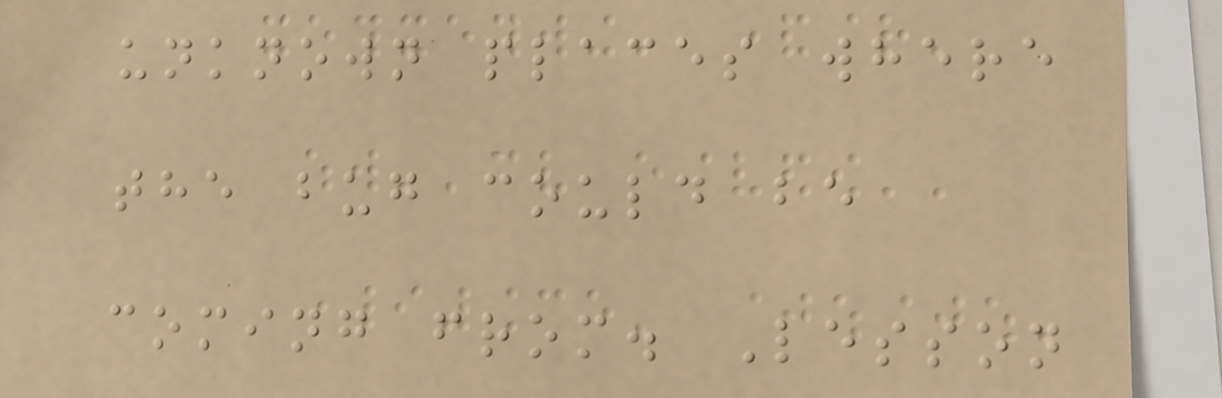unknown places where
the bug could be
coming from. Lesson
